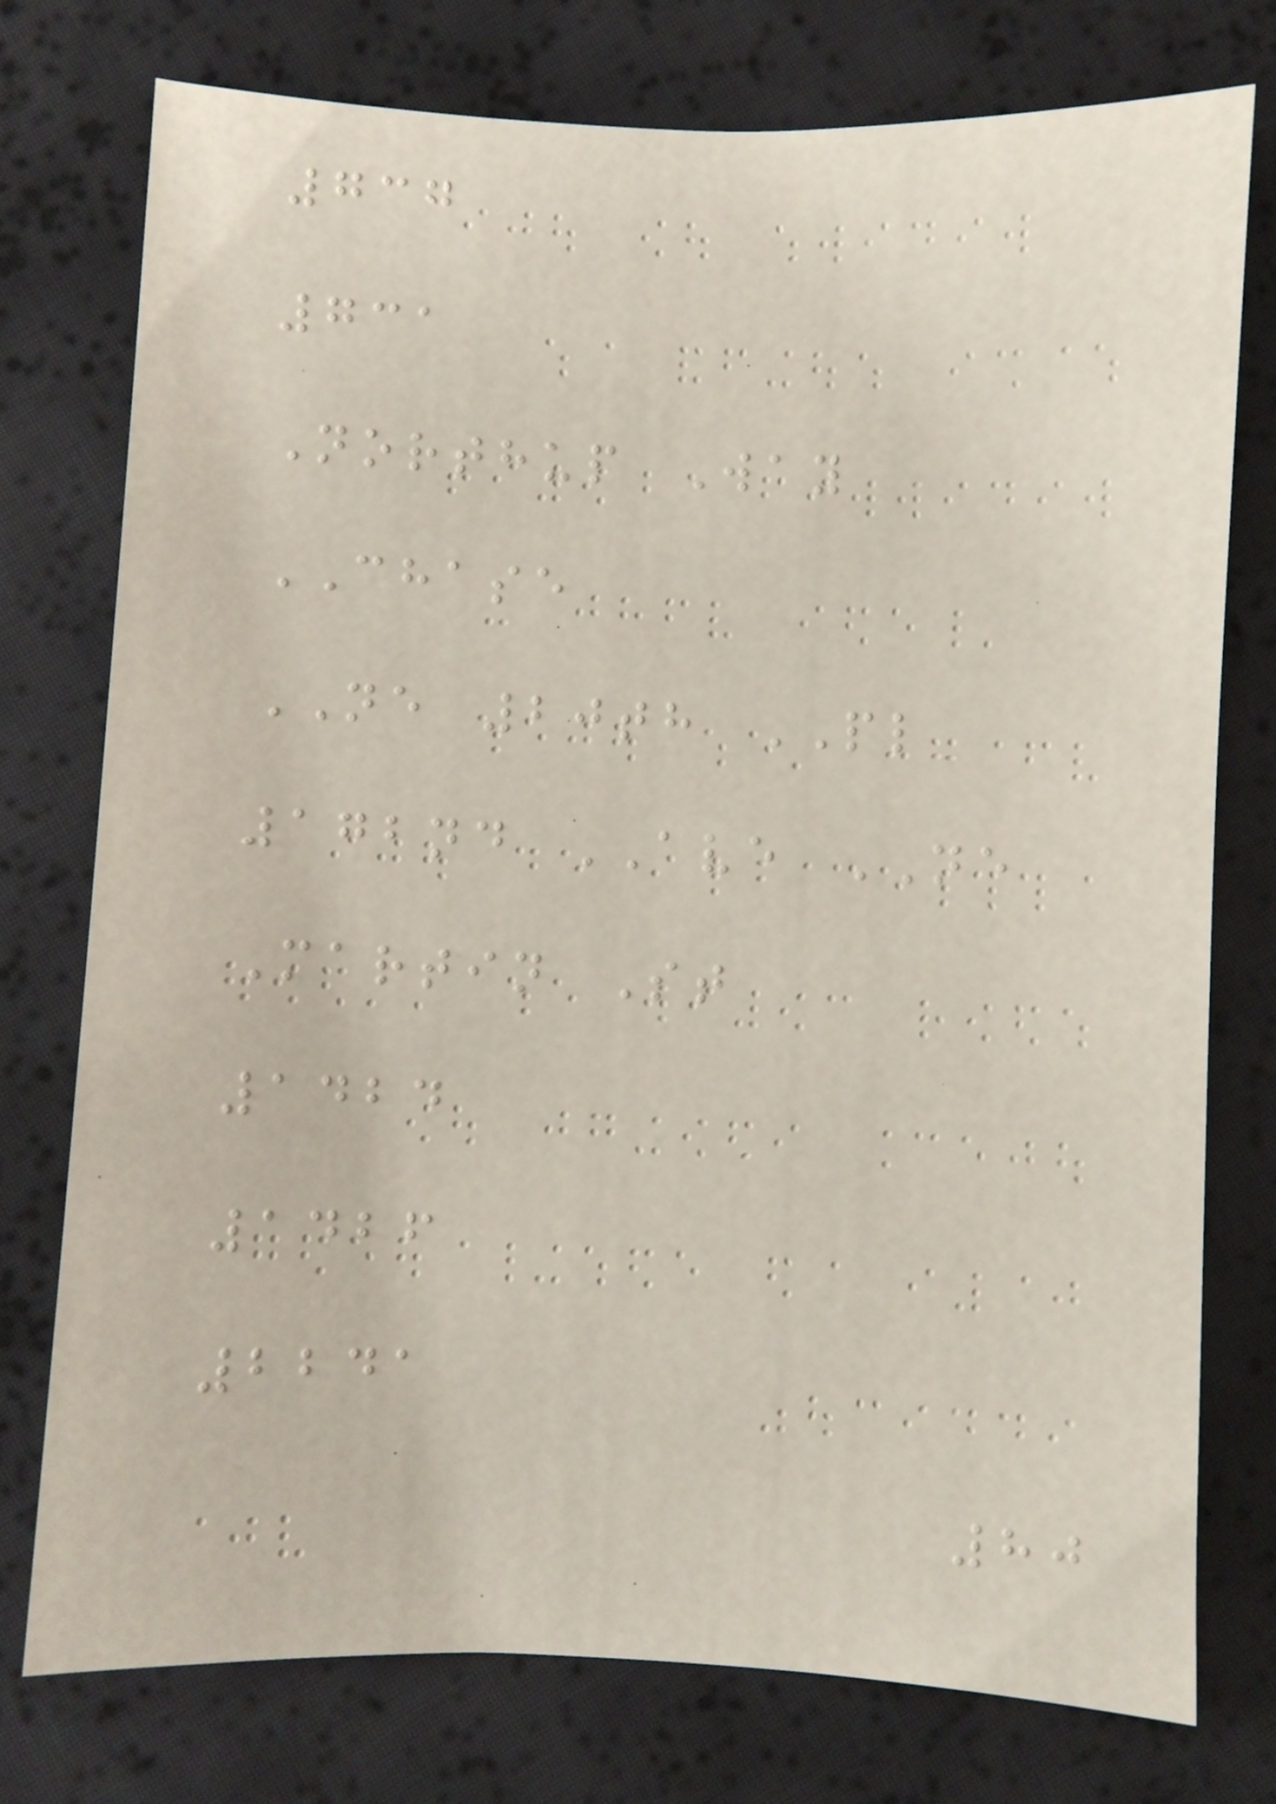737
731
Northup Way
CHASE
NE 20th PL
172nd AVE NE
Martin St
1424
1426
2241
80
